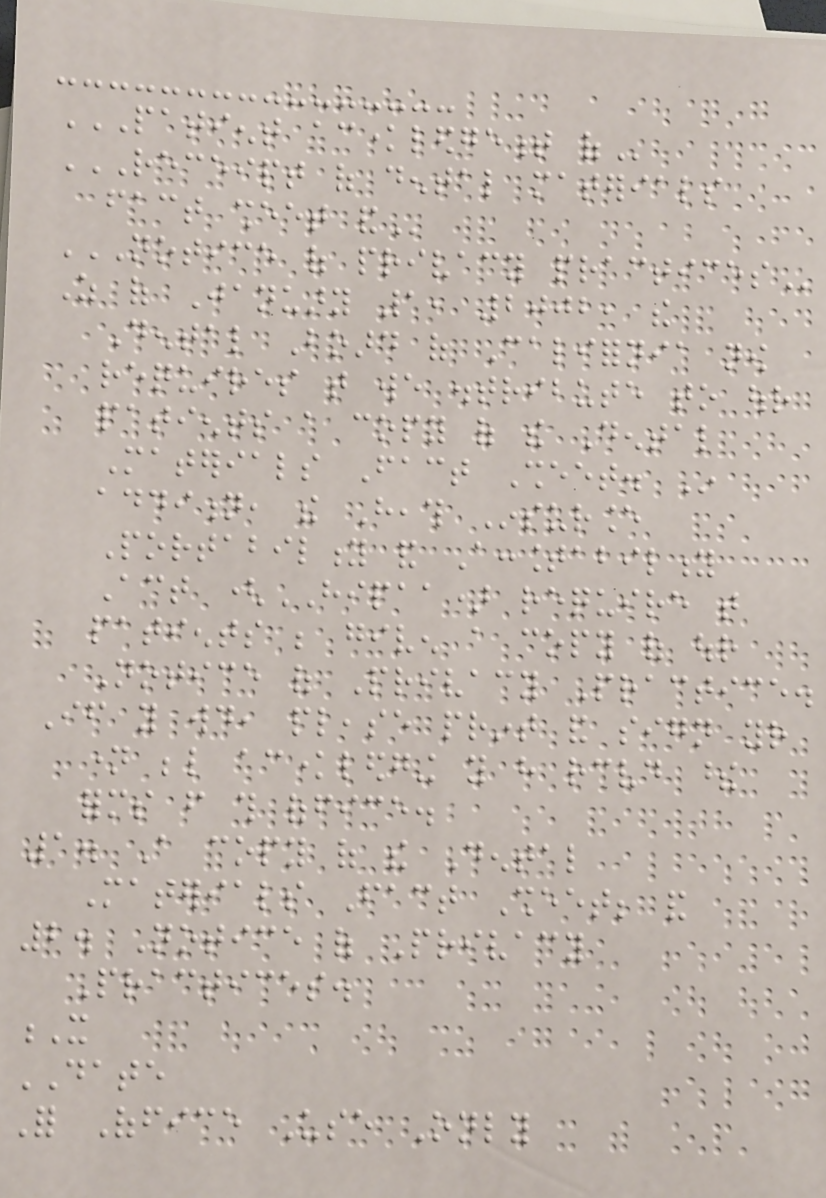PATIENT ACKNOWLEDGEMENT OF
RECEIPT OF DENTAL MATERIALS
FACT SHEET AND
NOTICE OF PRIVACY PRACTICES
As of January 1, 2002, the
Dental Board of California now
requires that we distribute to our
patients a copy of the Dental
Materials Fact Sheet. In
addition, the Heath Insurance
Portability and Accountability
Act (HIPAA) require that
patients be given a copy of our
Notice of Privacy Practice.
If you would, please print and sign your
name below acknowledging you have received these
forms from this office.
1. A copy of the Dental
Materials Fact Sheet; and
2. Notice of Privacy
Practices.
X
DATE
For Office Use Only
